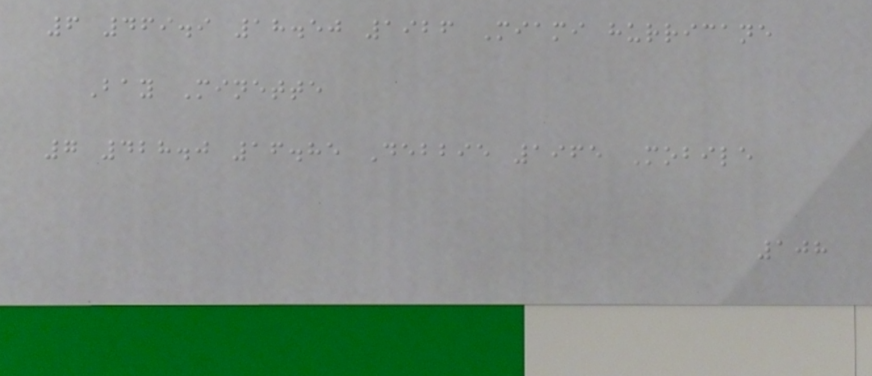6 469.9 18.50 1926 Miami hurricane
Bay Minette
7 428.0 16.85 Debbie 1965 Mobile
108
